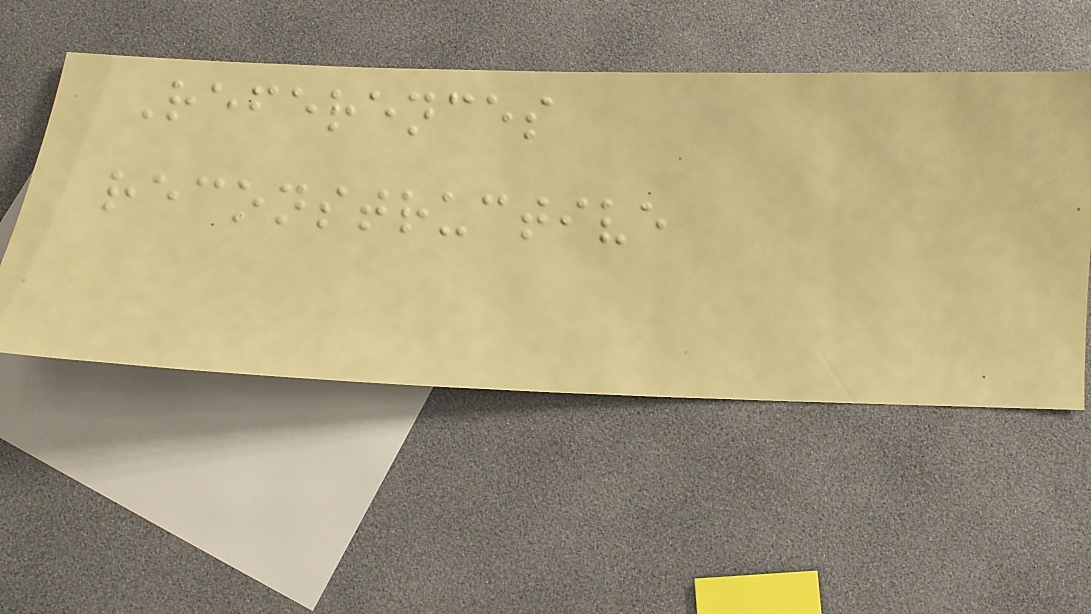References
reconstructive
